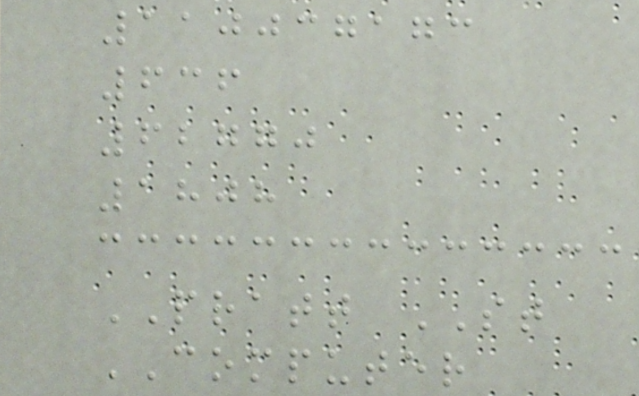110037173
636
62770
1808
PRATT ST
COMPUTER
